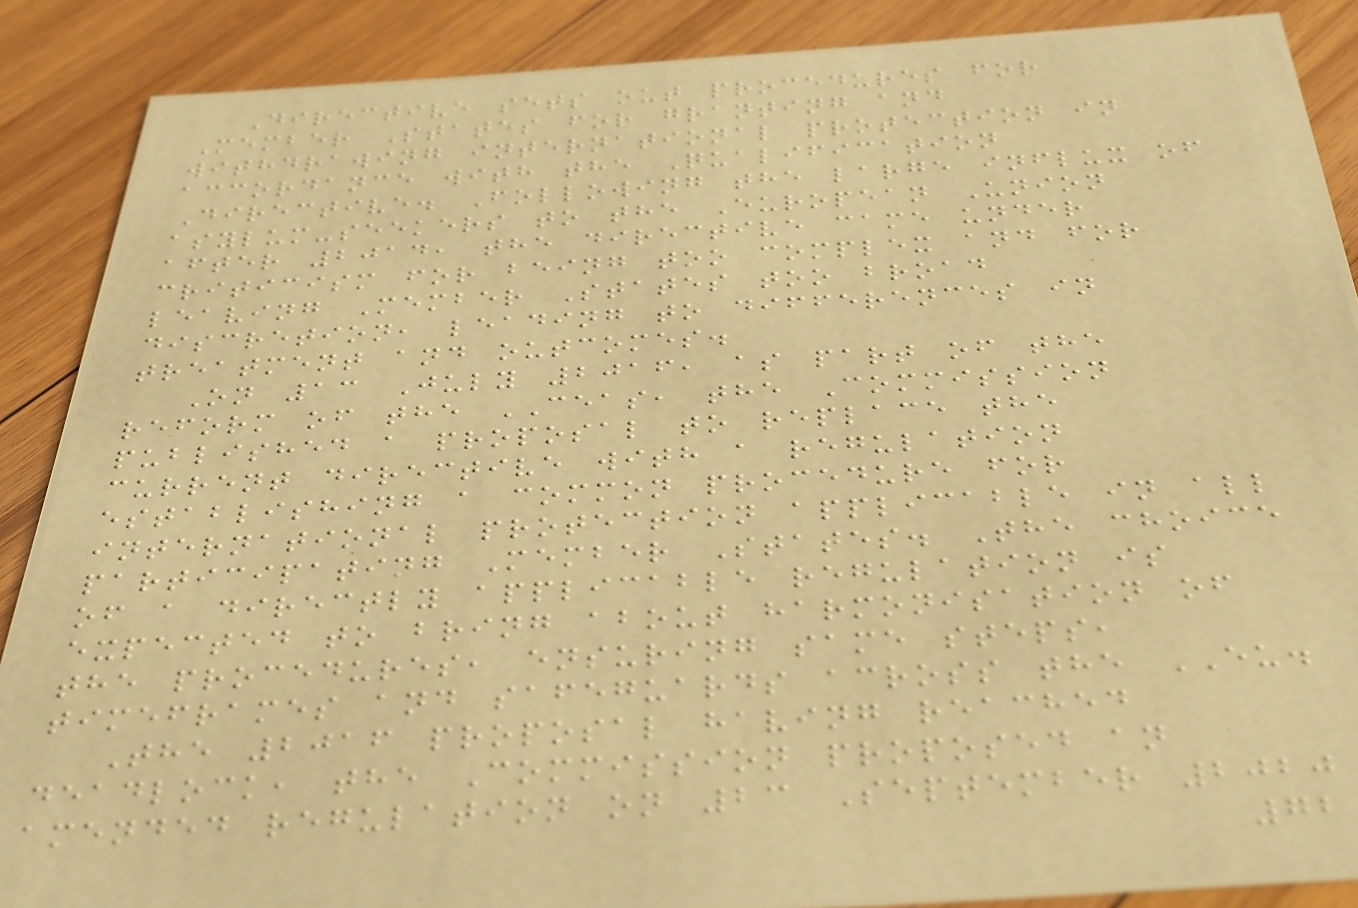Directive sets out procedures for
Member States for granting and
withdrawing international protection in
accordance with the Qualification
Directive. Following the large influx of
asylum-seekers to the European Union
after 2014, the directive came under
criticism for being too complex and for
leaving Member States too broad
discretion, leading to differences in
treatment and outcomes.
On 13 July 2016, as part of the
reform of the CEAS, the Commission
published a proposal to replace the
current directive with a regulation
establishing a common procedure for
international protection applicable in all
participating Member States. The choice
of a directly applicable regulation is
expected to bring about harmonisation of
the procedures, ensuring same steps,
timeframes and safeguards across the EU.
The 2016 proposal having reached
deadlock, the Commission proposed an
amended regulation on 23 September 2020
72
